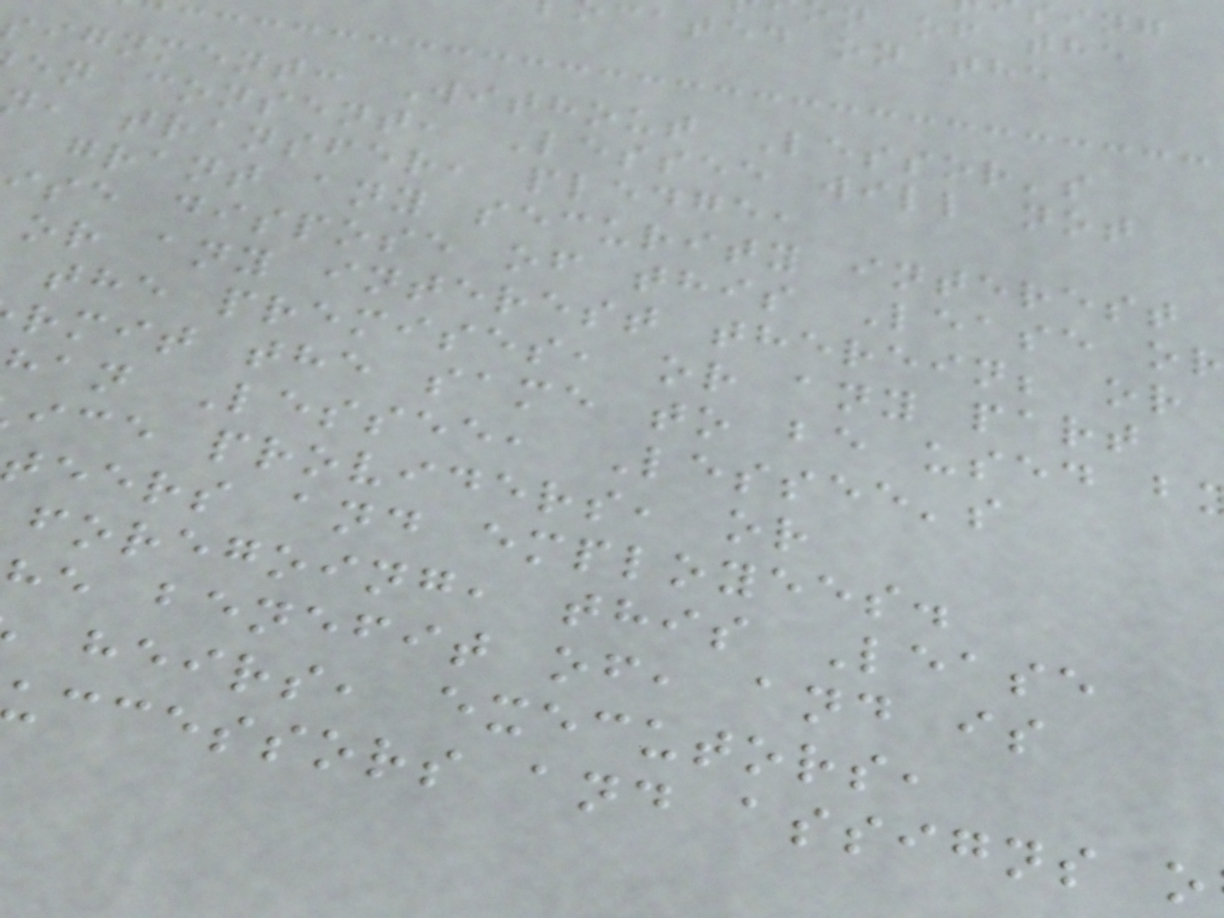cated on the
ignment: Without Lessor's
en consent, Lessee will not
, transfer, pledge,
grant any security interest
se dispose of this Lease or
or any interest therein; or
the premises, or any part
rmit the same to be used b
an Lessee, Lessee's
ice providers, or
eers and employees.
foregoing, this Lease
e benefit of, and is
heirs, executors,
ccessors and assigns o
